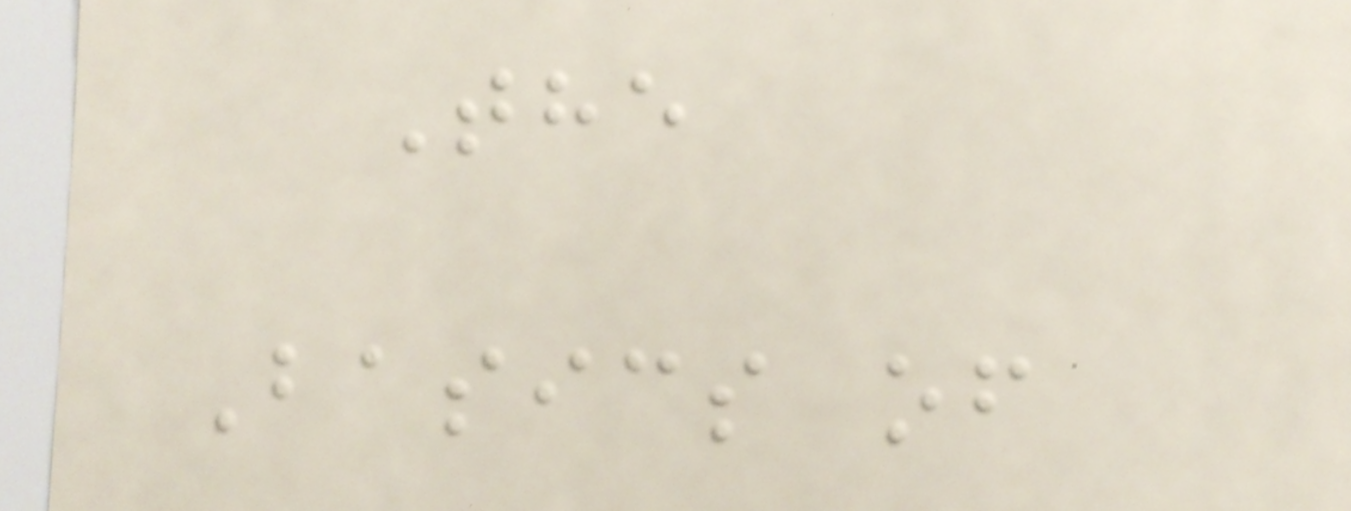The
Basics of
